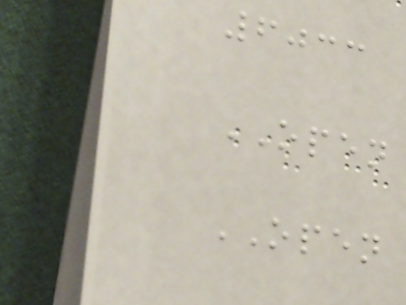6033
OPEN
OPEN
